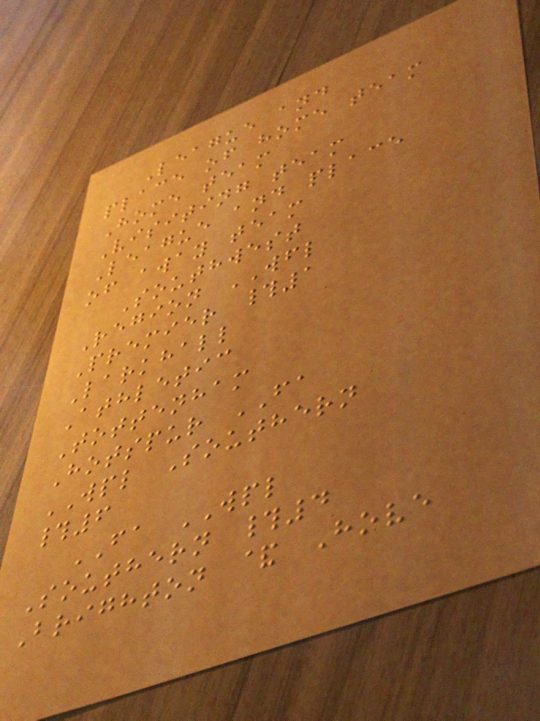League and
place of home team
Home team
Visiting team
League and place
of away team
Southwest
Region WFL
Premier #1
Larkhall
Athletic
Tottenham
Hotspur FA
WPL Southern
#6
FA WPL
Southern #4
Brighton & Hove
